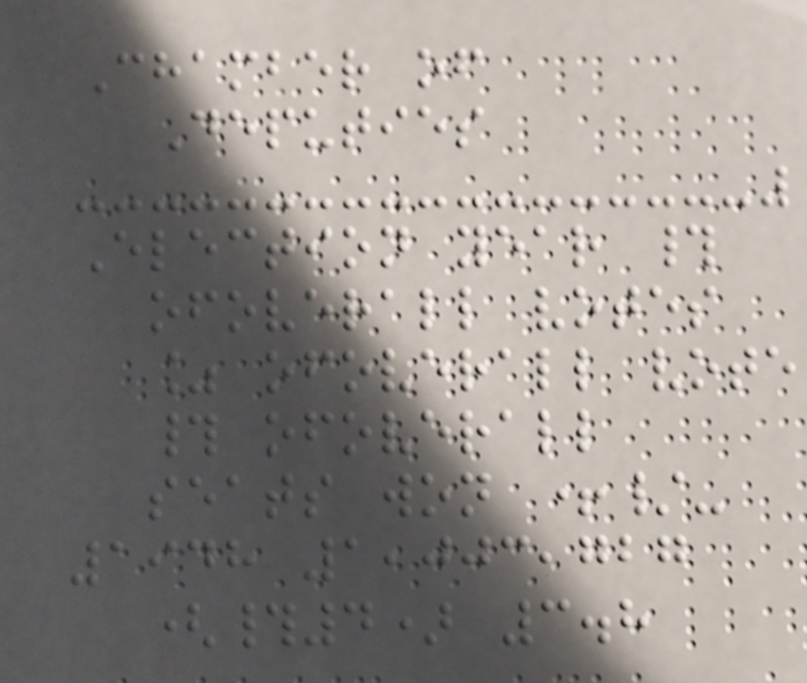Chamber of
Deputies
Election year #
ofoverall votes
% ofoverall vote
# ofoverall
seats won +/-
1948 1,003,727
(#4) 3.8
